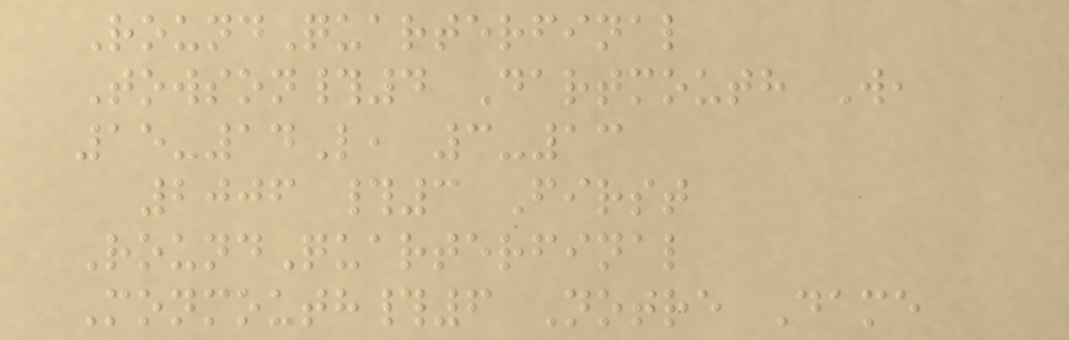RoundQuarterfinal
Towson#4 Dartmouth W,
15-14L, 3-13
2006 #3 First
RoundQuarterfinal
Monmouth#6 Notre Dame
